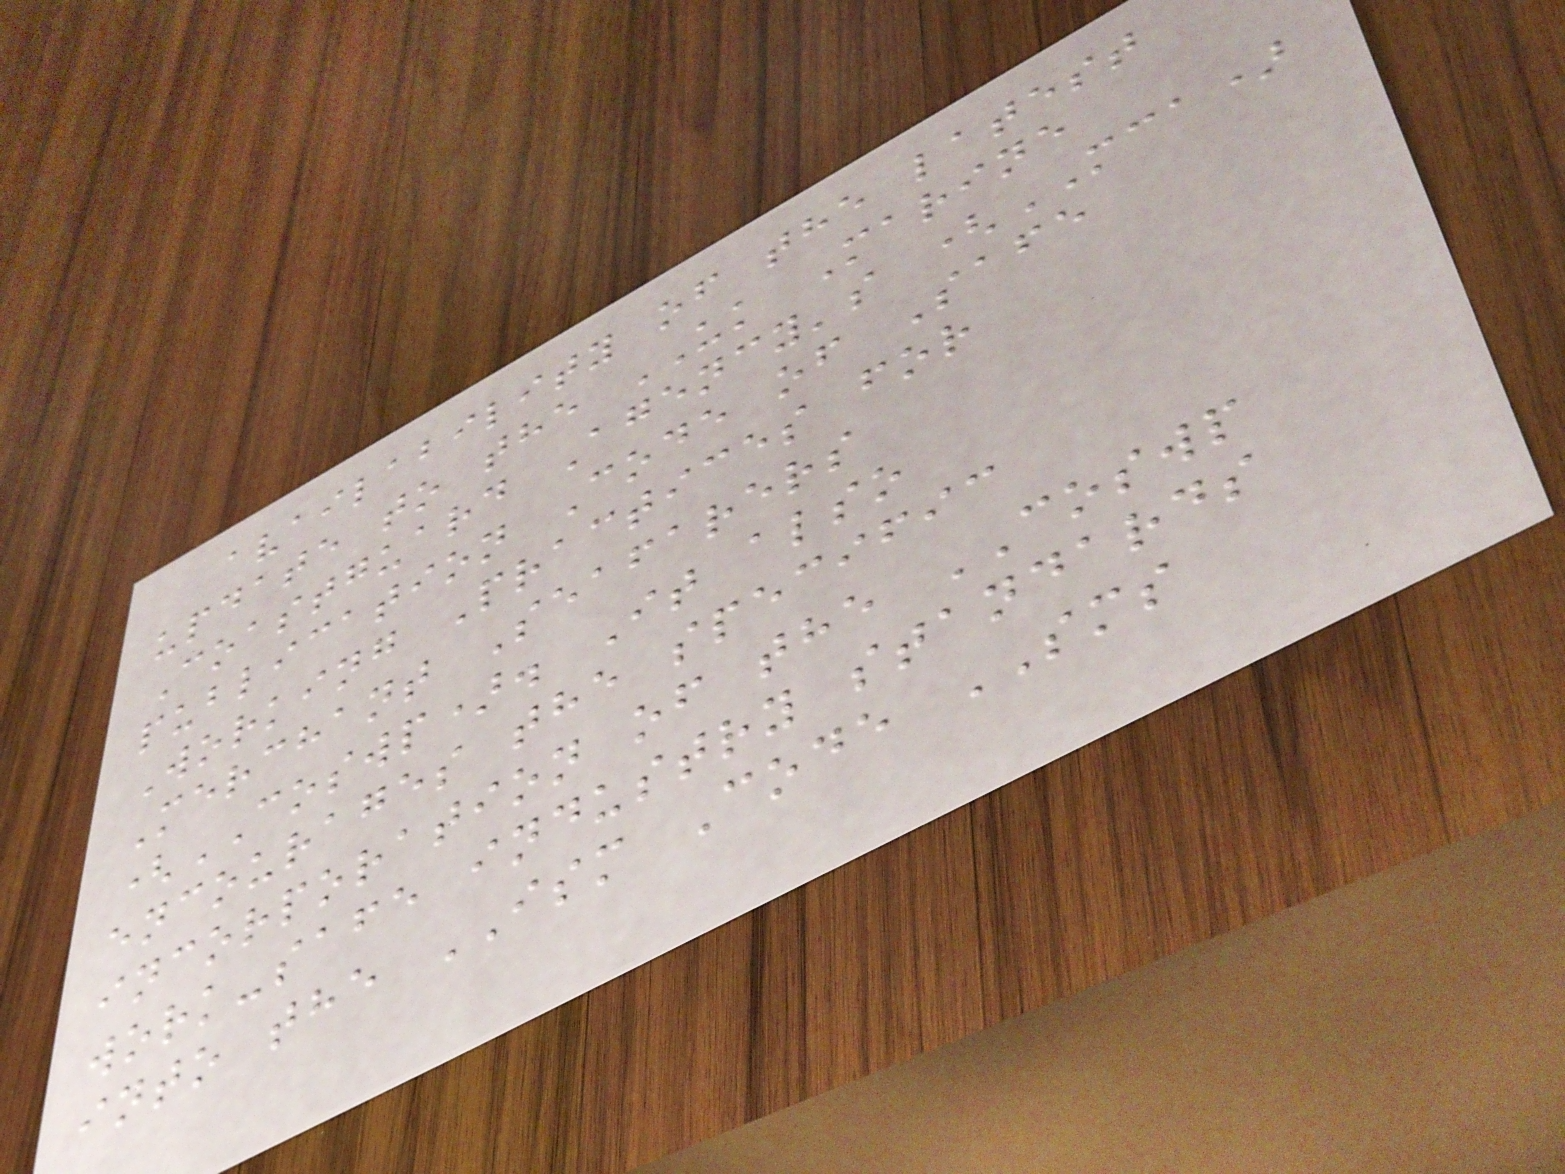availability of the latest
update to the UK Marine
Coastguard Agency's (MCA)
publication Code of Safe
Working Practices for
Merchant Seafarers
(COSWP). It also
encourages the specific
incorporation of the COSWP
work-safe industry standards
into the ISM Code SMS
